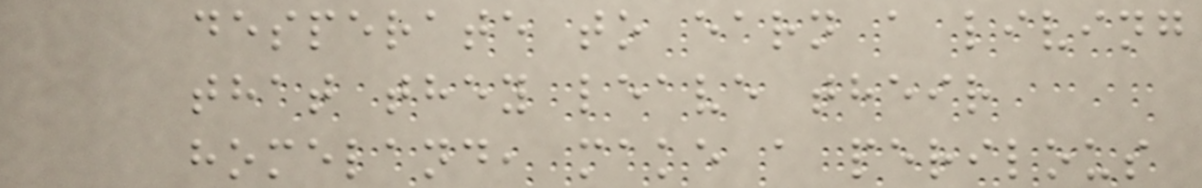desperate to earn a living
that they leave their
homeland, make a perilous
